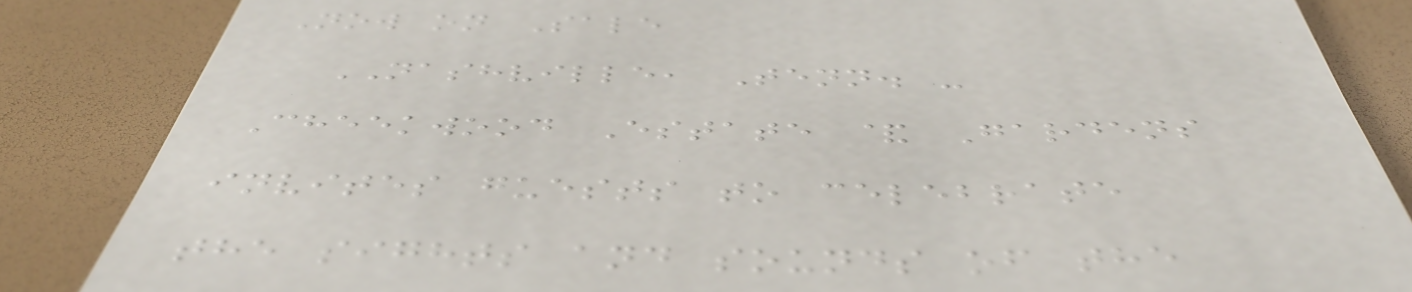Now on Sale
NASHVILLE, Tenn. -
Cheekwood Estate & Gardens
invites guests to celebrate
the sights and sounds of the
